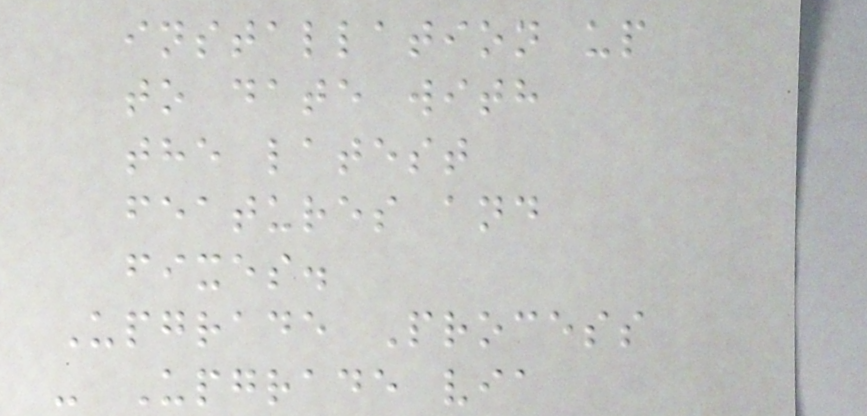installation up
to date with
the latest
features and
fixes.
Upgrade Process
- Upgrade via
